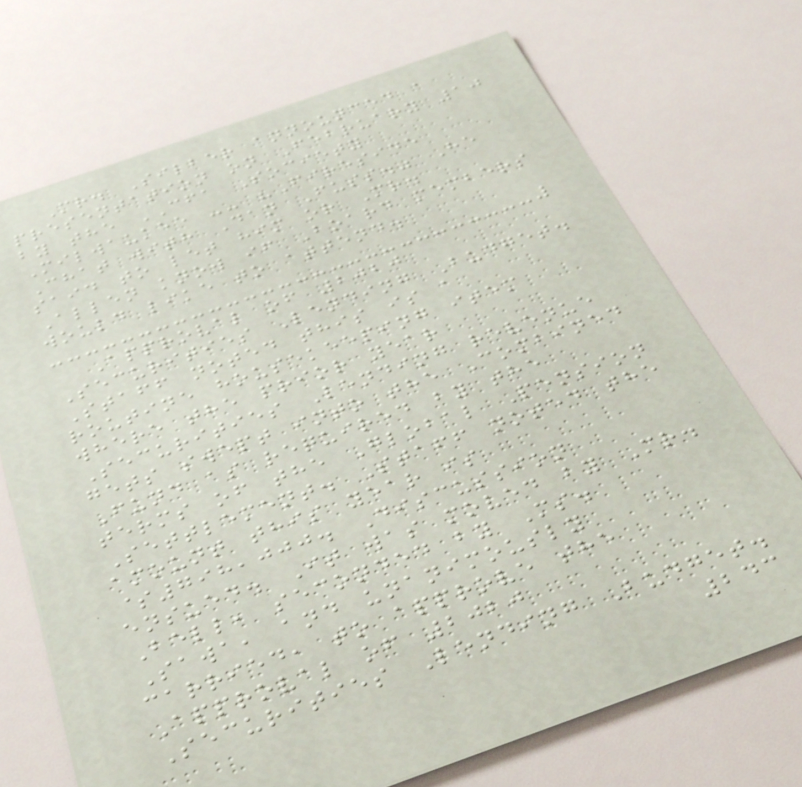Mr. Silber announced a
presentation on February 10
by the CFA Society
Milwaukee -- "Fireside
Chat with Dan Fuss." He
said to let him or Mr.
Allen know if Board members
would like to attend.
Approval of 2020
Securities Lending Budget.
Staff noted this is a
routine housekeeping item
where the prior year
Securities Lending revenue
gets swept into the Combined
Fund as required by the
terms of the Global Pension
Settlement. Staff noted the
amount this year is
$798,000. Discussion
ensued. It was moved by Mr.
Bell, seconded by Ms.
Sawa, and unanimously
carried, to approve the
Approval of 2020
Securities Lending Budget.
243
